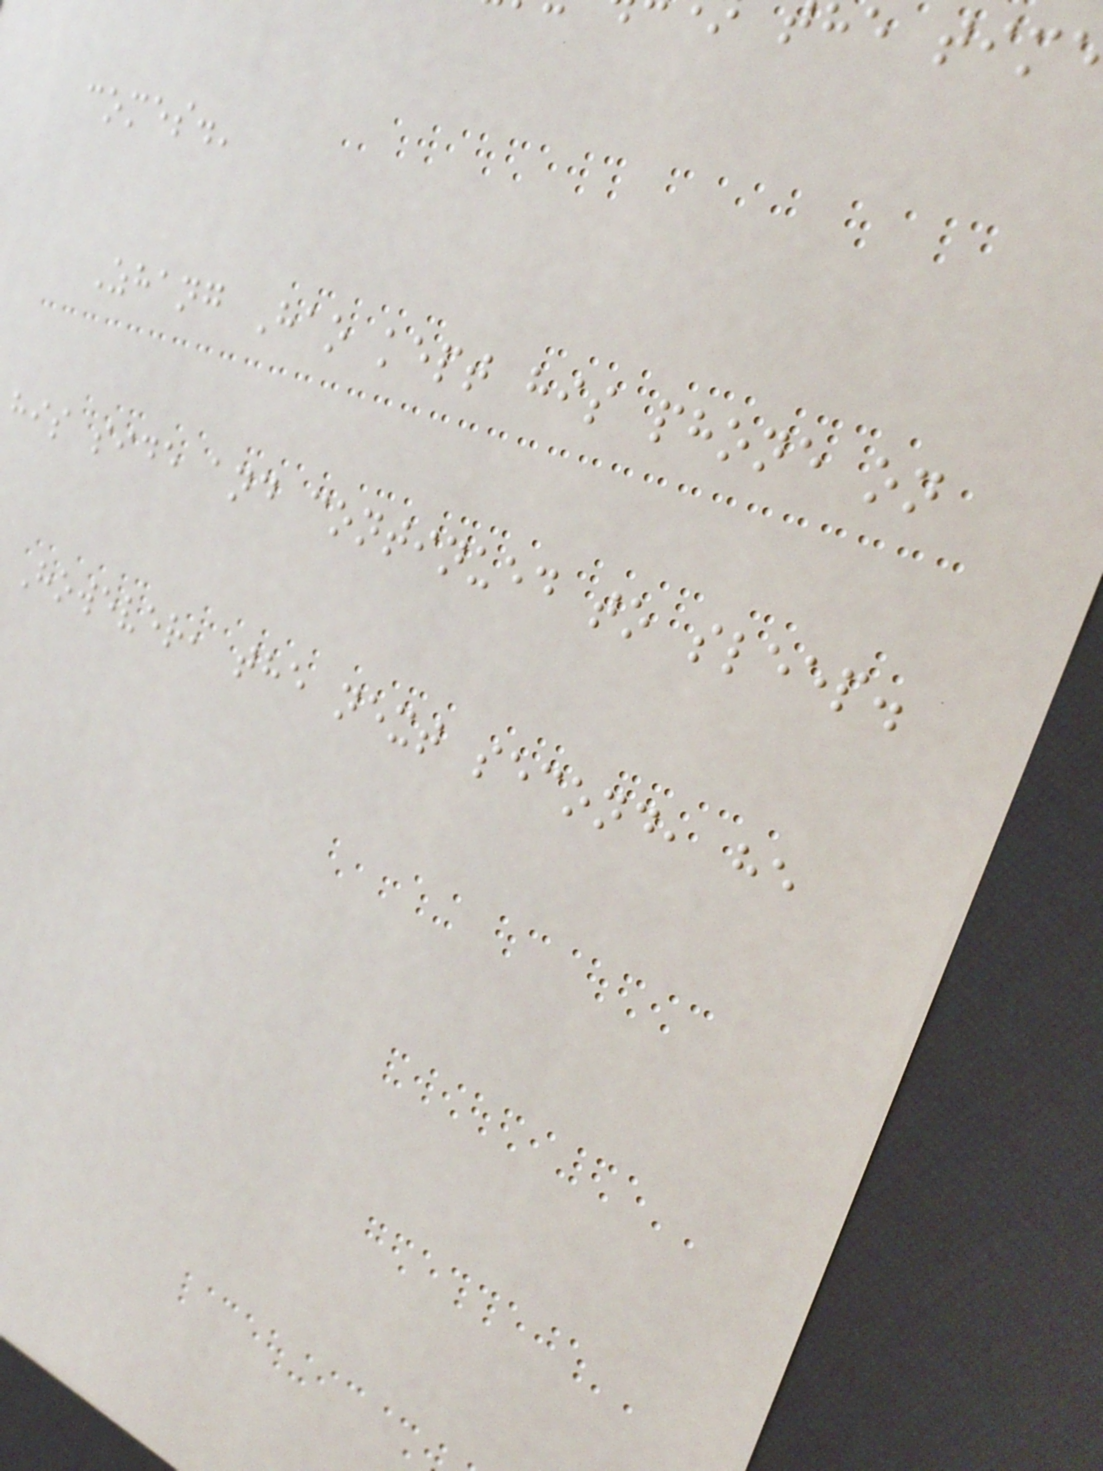comes.'
Zhang Hao kept his phone on
his side and continued to sleep.
However, the next second, he
